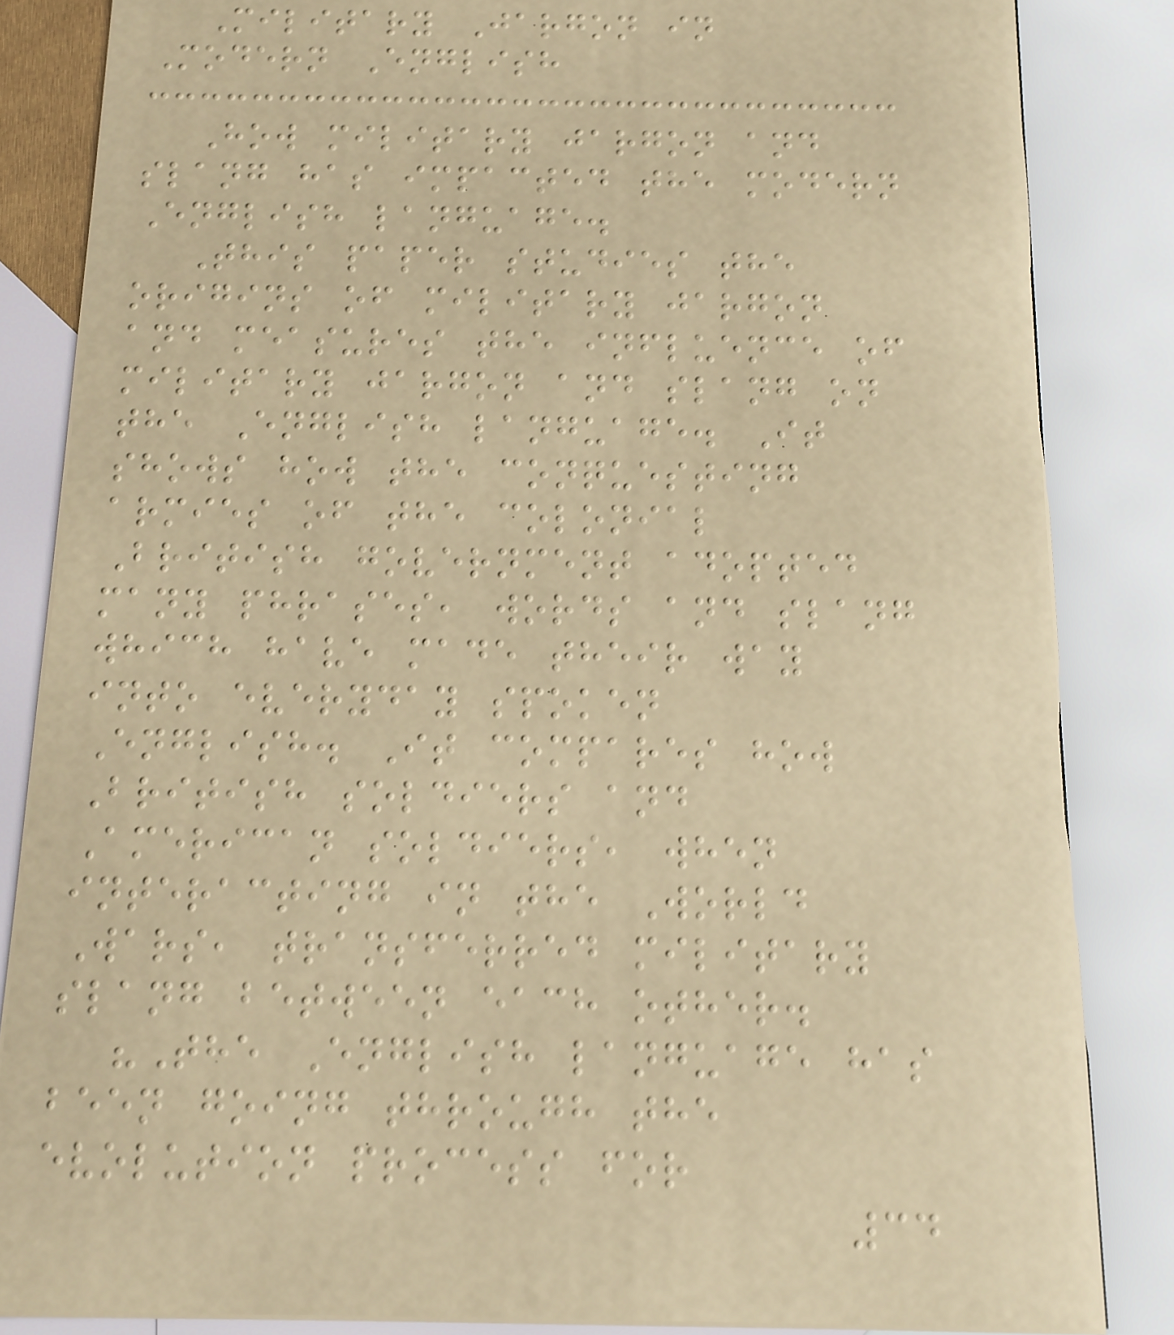Military Jargon in
Modern English
How military jargon and
slang has impacted the modern
English language.
This paper studies the
origins of military jargon
and measures the influence of
military jargon and slang on
the English language. It
shows how the conquesting
armies of the colonial
British government adopted
many phrases, words and slang
which have made their way
into everyday spoken
English. It compares how
British soldiers and
American soldiers, when
interacting in the World
Wars, transferred military
slang between each other.
"The English language has
been going through the
evolution process for
34
